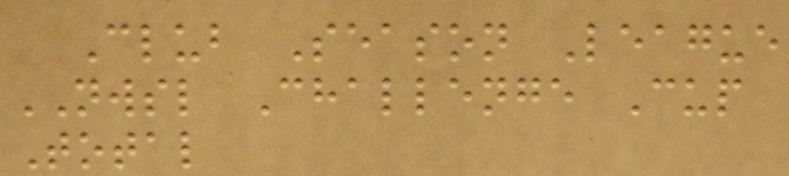Club Season League
NWSL Challenge Cup
Total
